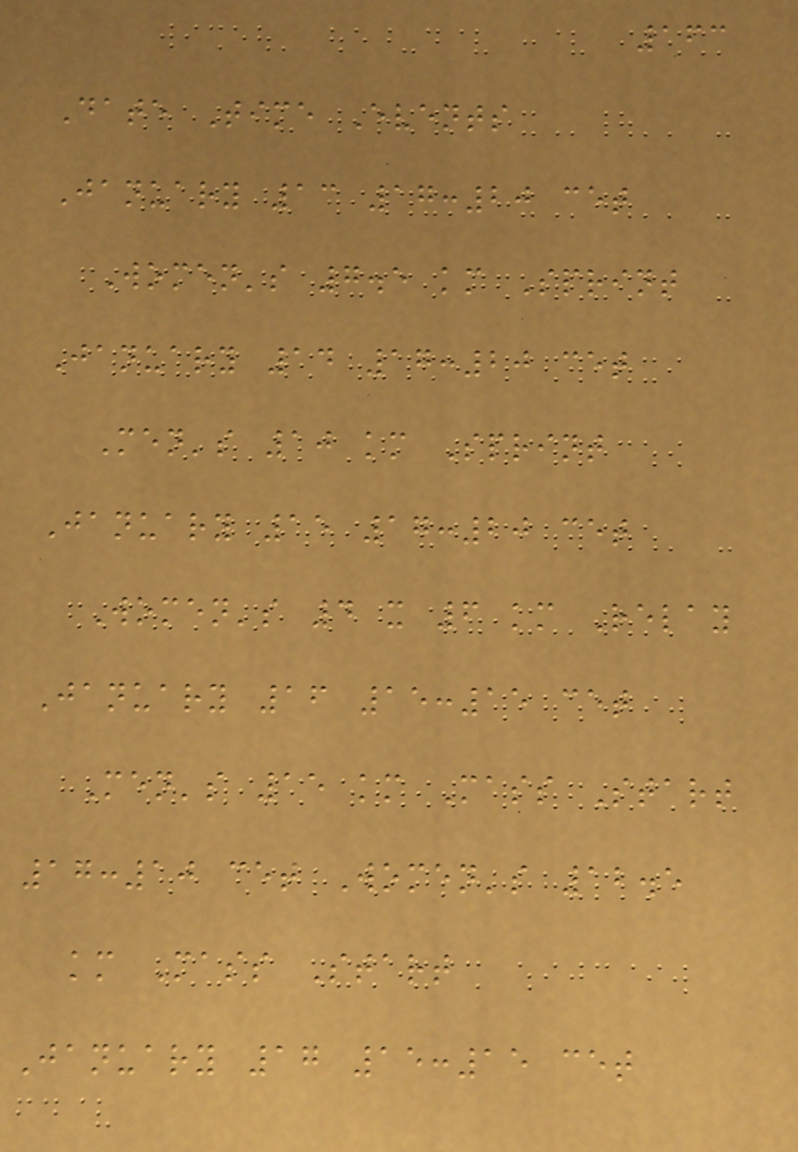163
Date Time Events
January 13 17:20 cet
Women's 7.5 km Sprint
January 14 17:20 cet
Men's 10 km Sprint
January 15 17:20 cet
Women's 4 x 6 km Relay
January 16 15:15 cet
Men's 15 km Mass Start
17:10 cet Women's 12.5
km Mass Start
January 17 15:15 cet
